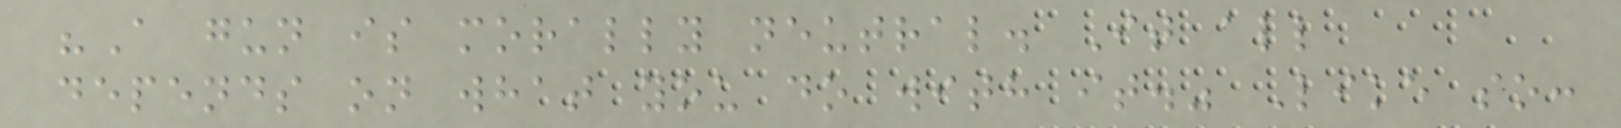"A gun is morally neutral. It all
depends on what you do with it." Like so:
